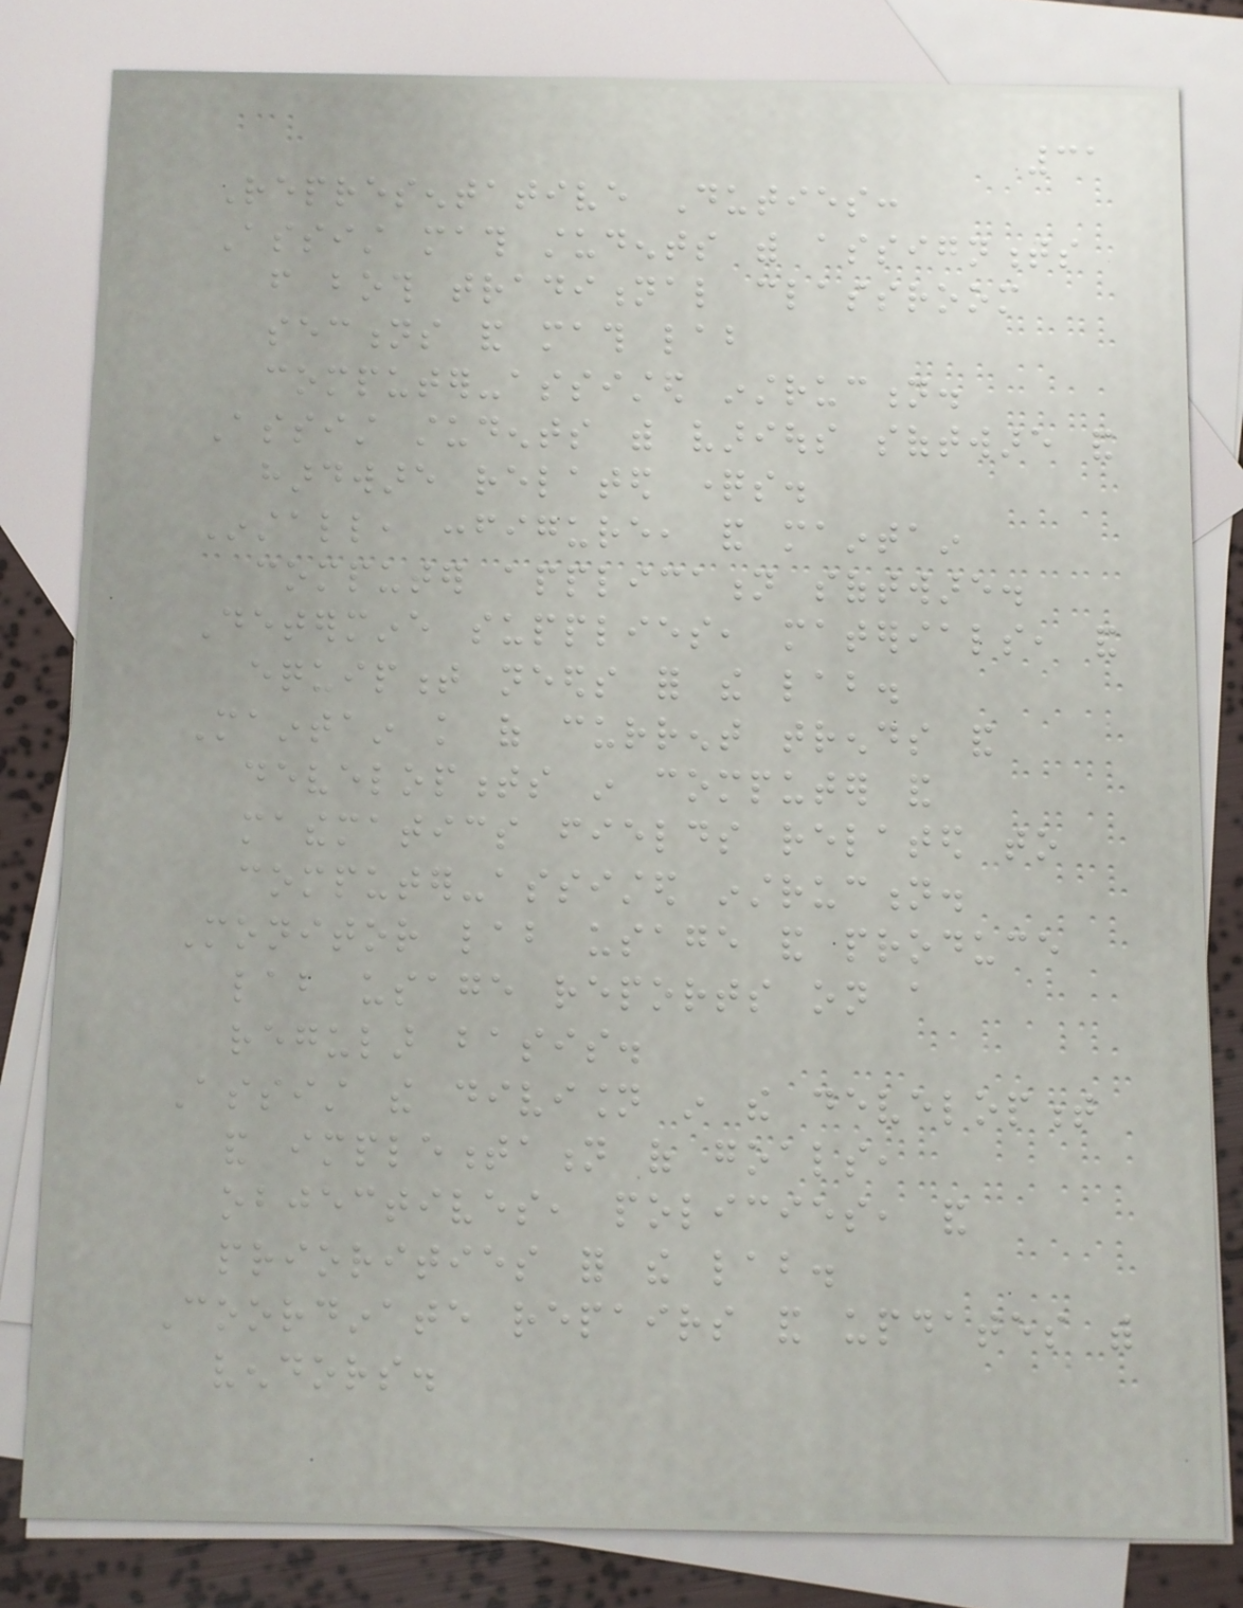31
Representative Duties:
Assist math students with assignments
from both traditional classroom
sections and math lab
computer-assisted instruction.
Assist students with various software and
hardware related questions.
Install, configure, and maintain
computer application software.
Determine supplies, materials, and
equipment needs for the lab.
Maintain knowledge of current trends and
developments in computer and
mathematics fields related to
computer-assisted instruction.
Monitor lab usage and produce
lab usage reports on a
regular basis.
Assist the division in the development
and implementation of goals,
objectives, policies, and
priorities for the lab.
Coordinate repairs and updates with
vendors.
